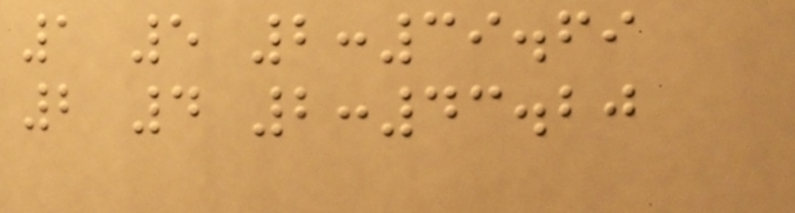1 5 2:39.69
2 4 2:43.20
